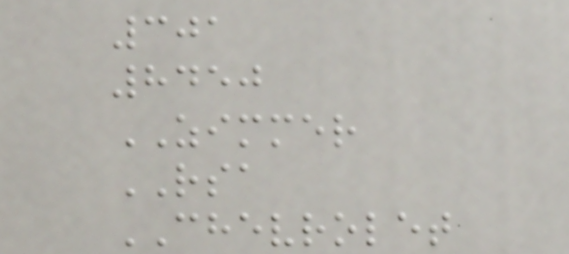301
8450
ZIMMER
RSA
CHEVROLET
